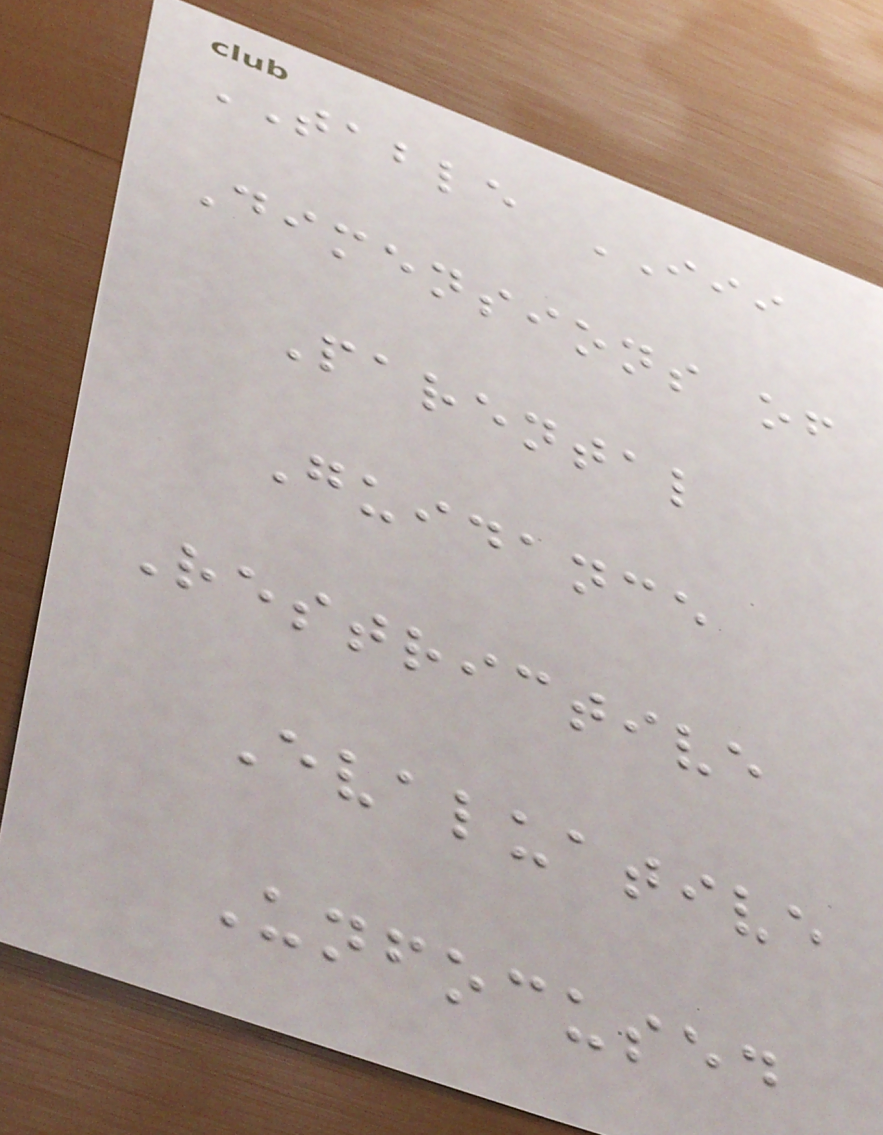TABLE III
Dimensions of
Parental
Guidance
Restrictive
Evaluative
Unfocused
